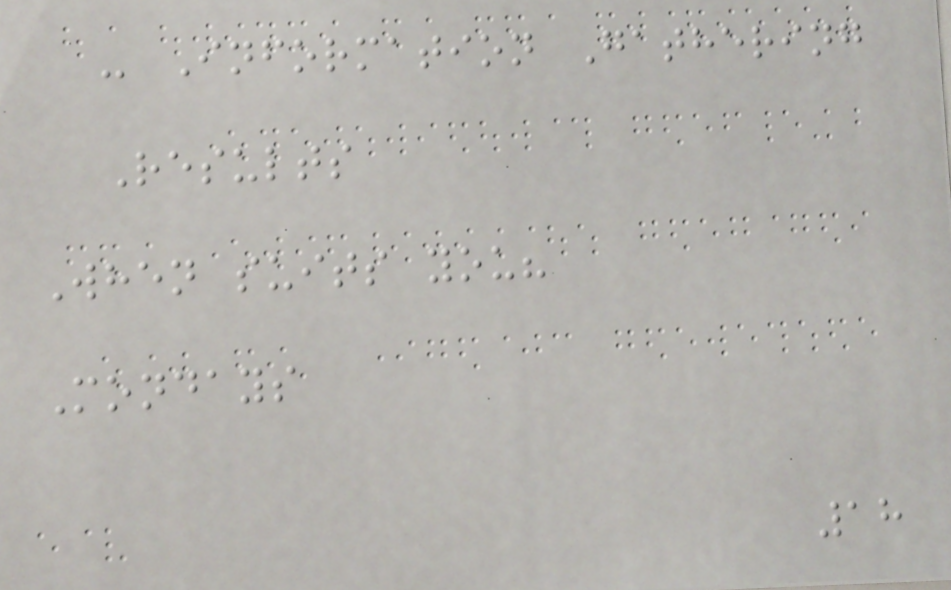- Information Gathering
Results
When suits you?
Mondays
18
